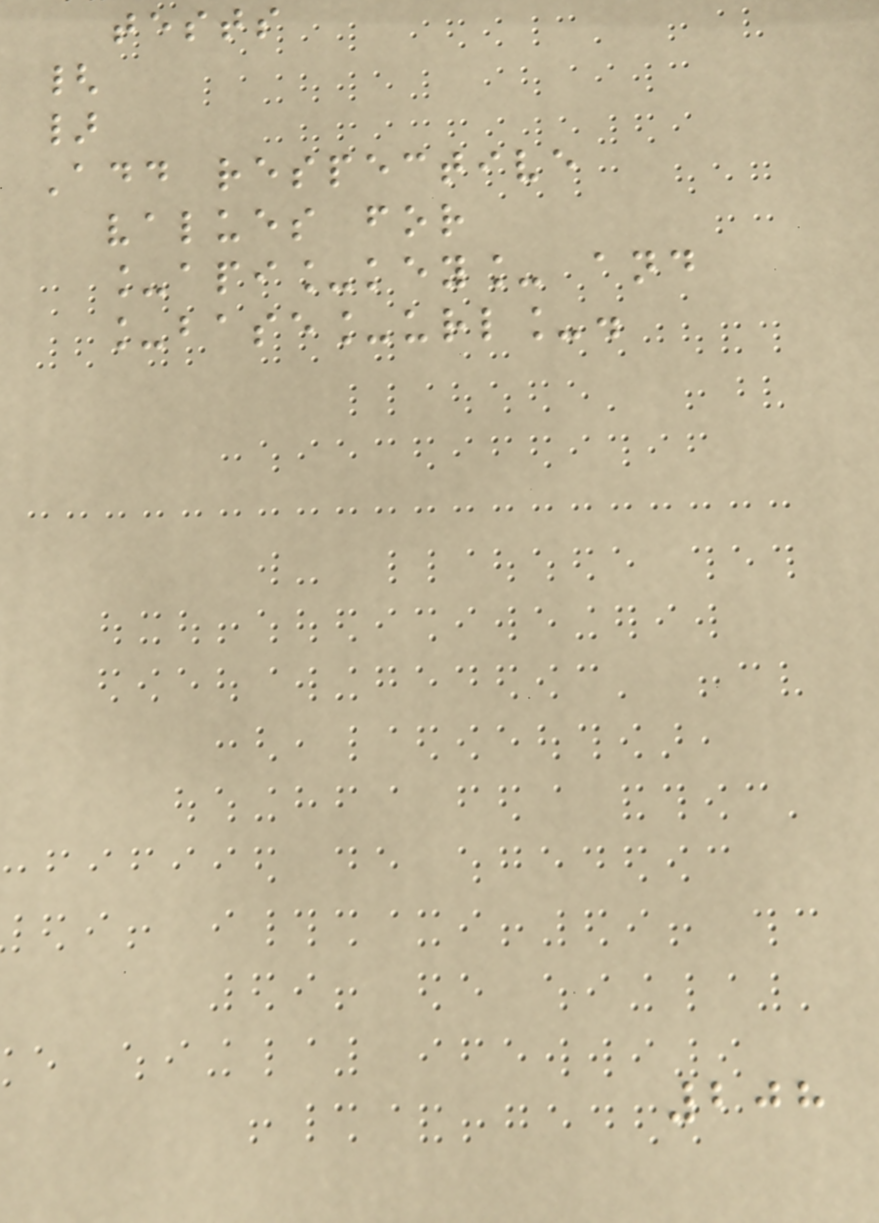tests
{
}
Add respective
values for
_api_key_ and
_base_url_.
208
